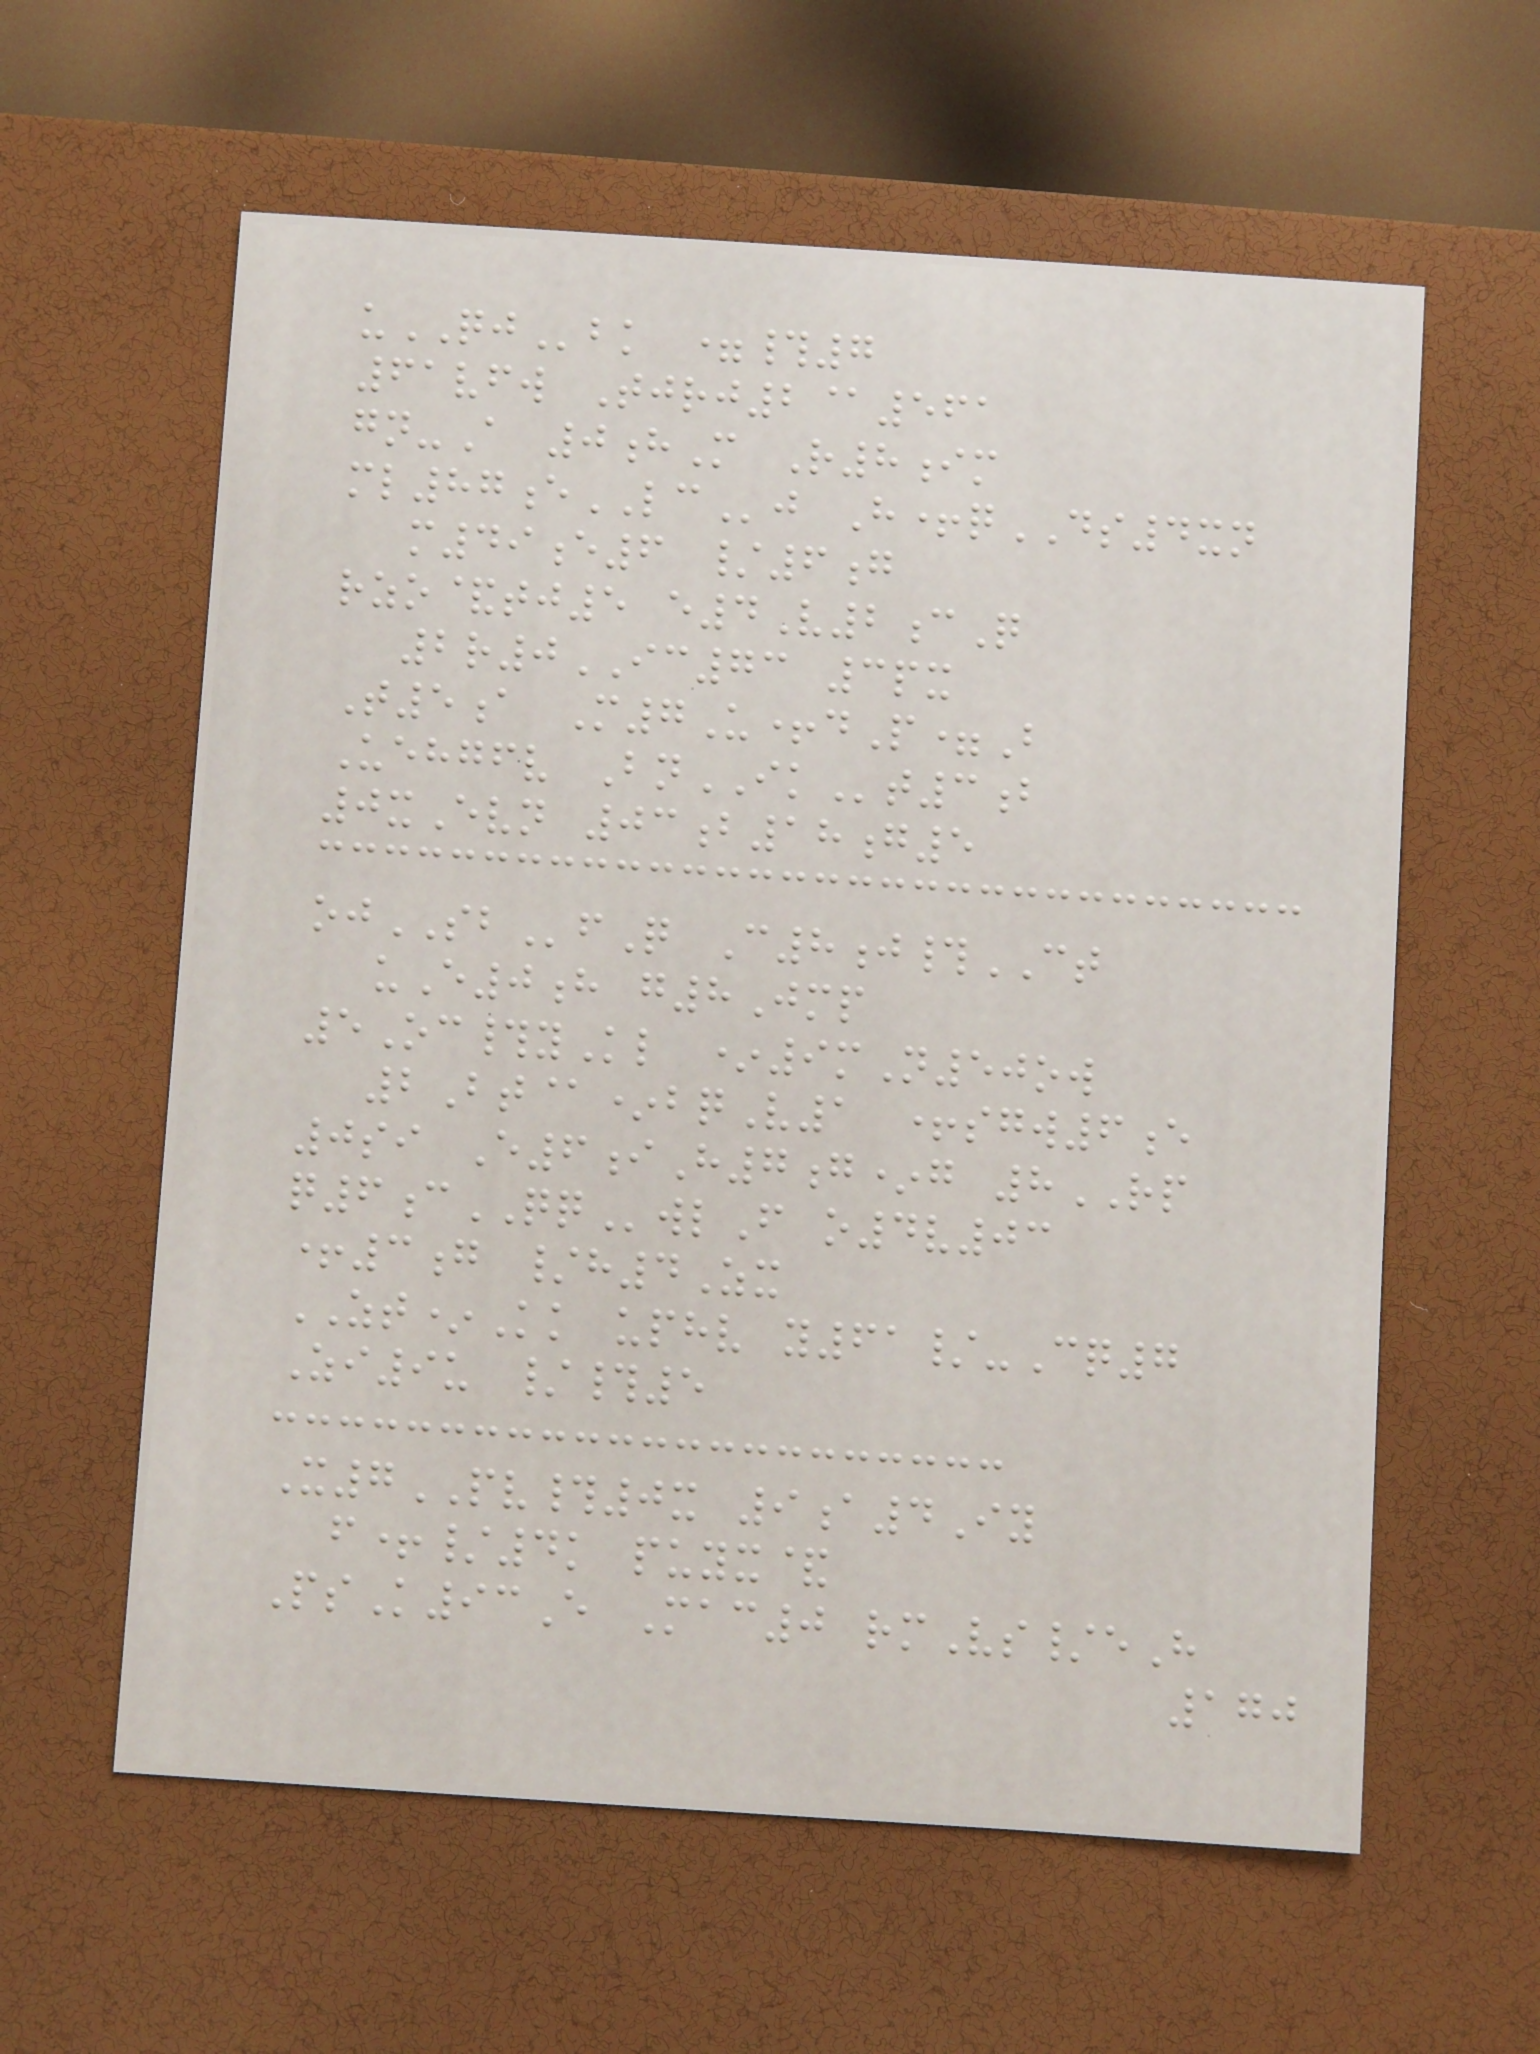uQJbk =#7
61vfw Tjrj2@561
gn-A 0hM R8im
ml87eLCj H+qDS4xn
m49e6 /6g
rzo&tj5 e4V2cQ
2r0IC73 3px
T5a M7U+dP=B
Uehgfv BnIKt3b
0xEvn 03b18g5
ojSBfQ C8j#CT
uE0h g8Jmp
5Oc#yKl *9mN50ow
2Bt@*bqV1 +sgw6e
0si E6iH7g*g 8RP
q6cQQwlF o4v03
+3g /h4Zx
ZT*Kk uphv y61/-Cq7
Zi9u /#5
X7PV#0x 9a4Iy
f+/4k puyx&
PsK93E Mac0 rmVs/eH
170
